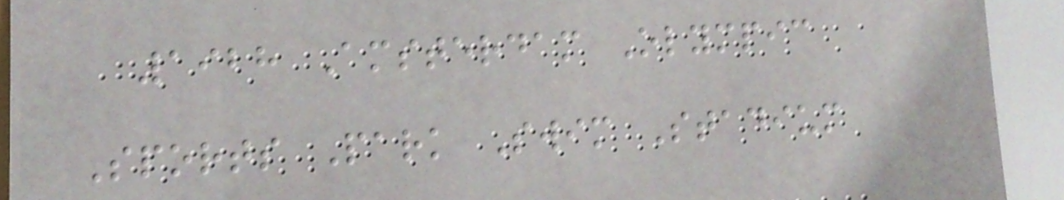1928 Amsterdam Olympic
Sports Park Swim Stadium
